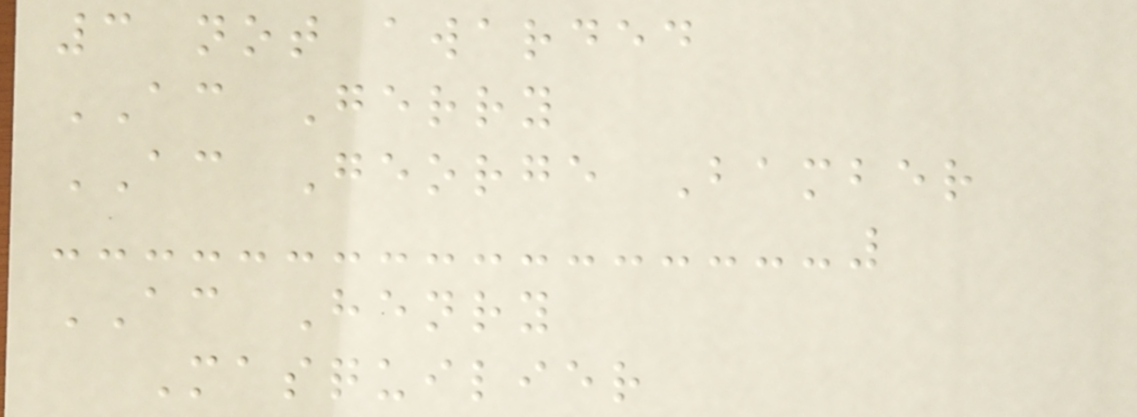3 not awarded
AC Gerry
AC George Bamber
AC Henry
Masquilier
